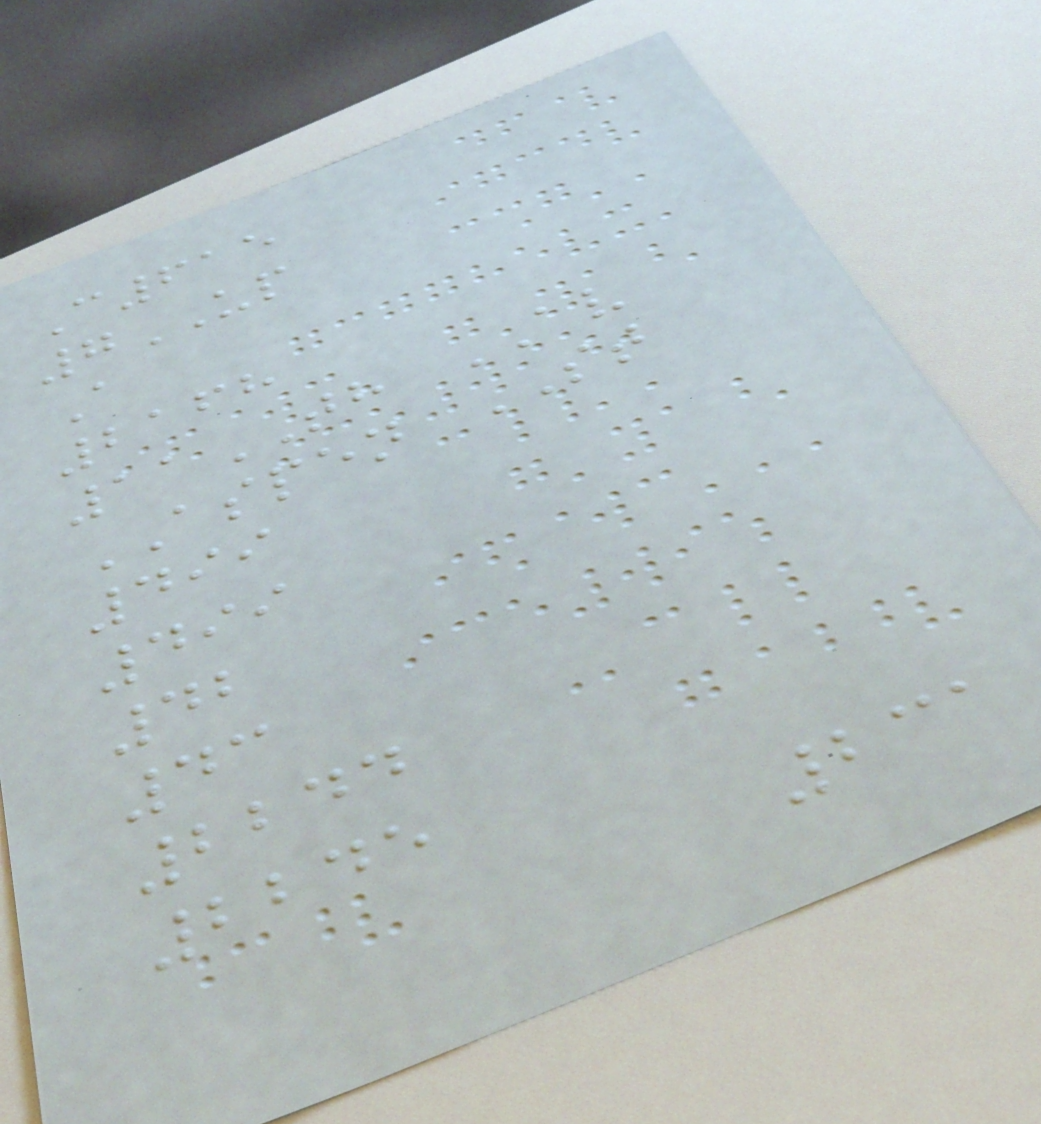C615
7UP
A
2168
11TH AV
ASPEN ST
499
499
42
43
2244
2245
231
